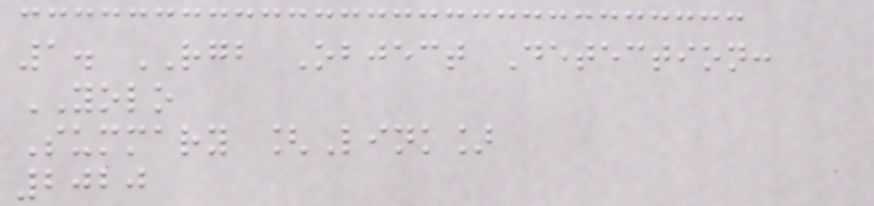1. RGB Object Detection:
YOLO
Summary [Link]
2020
